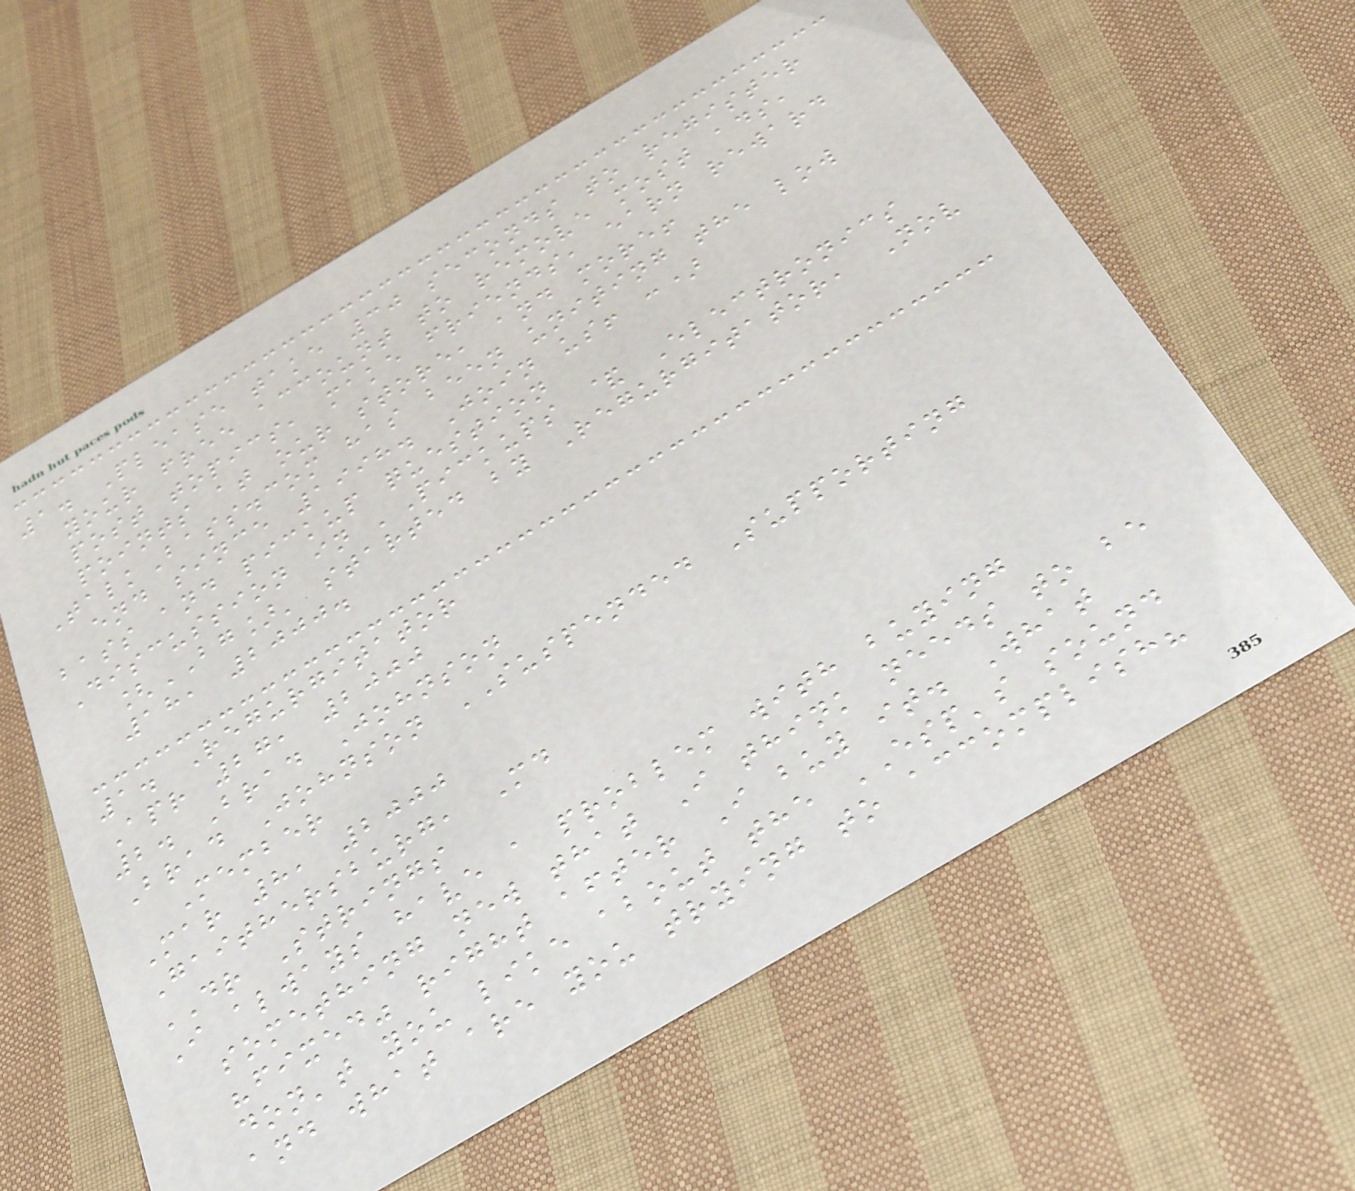1. Please take 30 seconds to register
your free account to remove most ads,
post topics, make friends, earn reward
points at our store, and more!
TalkBass.com has been uniting the low
end since 1998. Join us! :)
bass and pickup question
Discussion in 'Pickups & Electronics
[BG]' started by Regurgitator, Nov
18, 2000.
1. Regurgitator
Apr 27, 2000
2. Brad Johnson
Brad Johnson SUSPENDED Supporting
Member
Mar 8, 2000
Gaithersburg, Md
DR Strings
I always have a problem with buying
something new that I think needs to be
"fixed" right after I buy it. What
don't you like about the ESP's sound
and what are you trying to accomplish?
